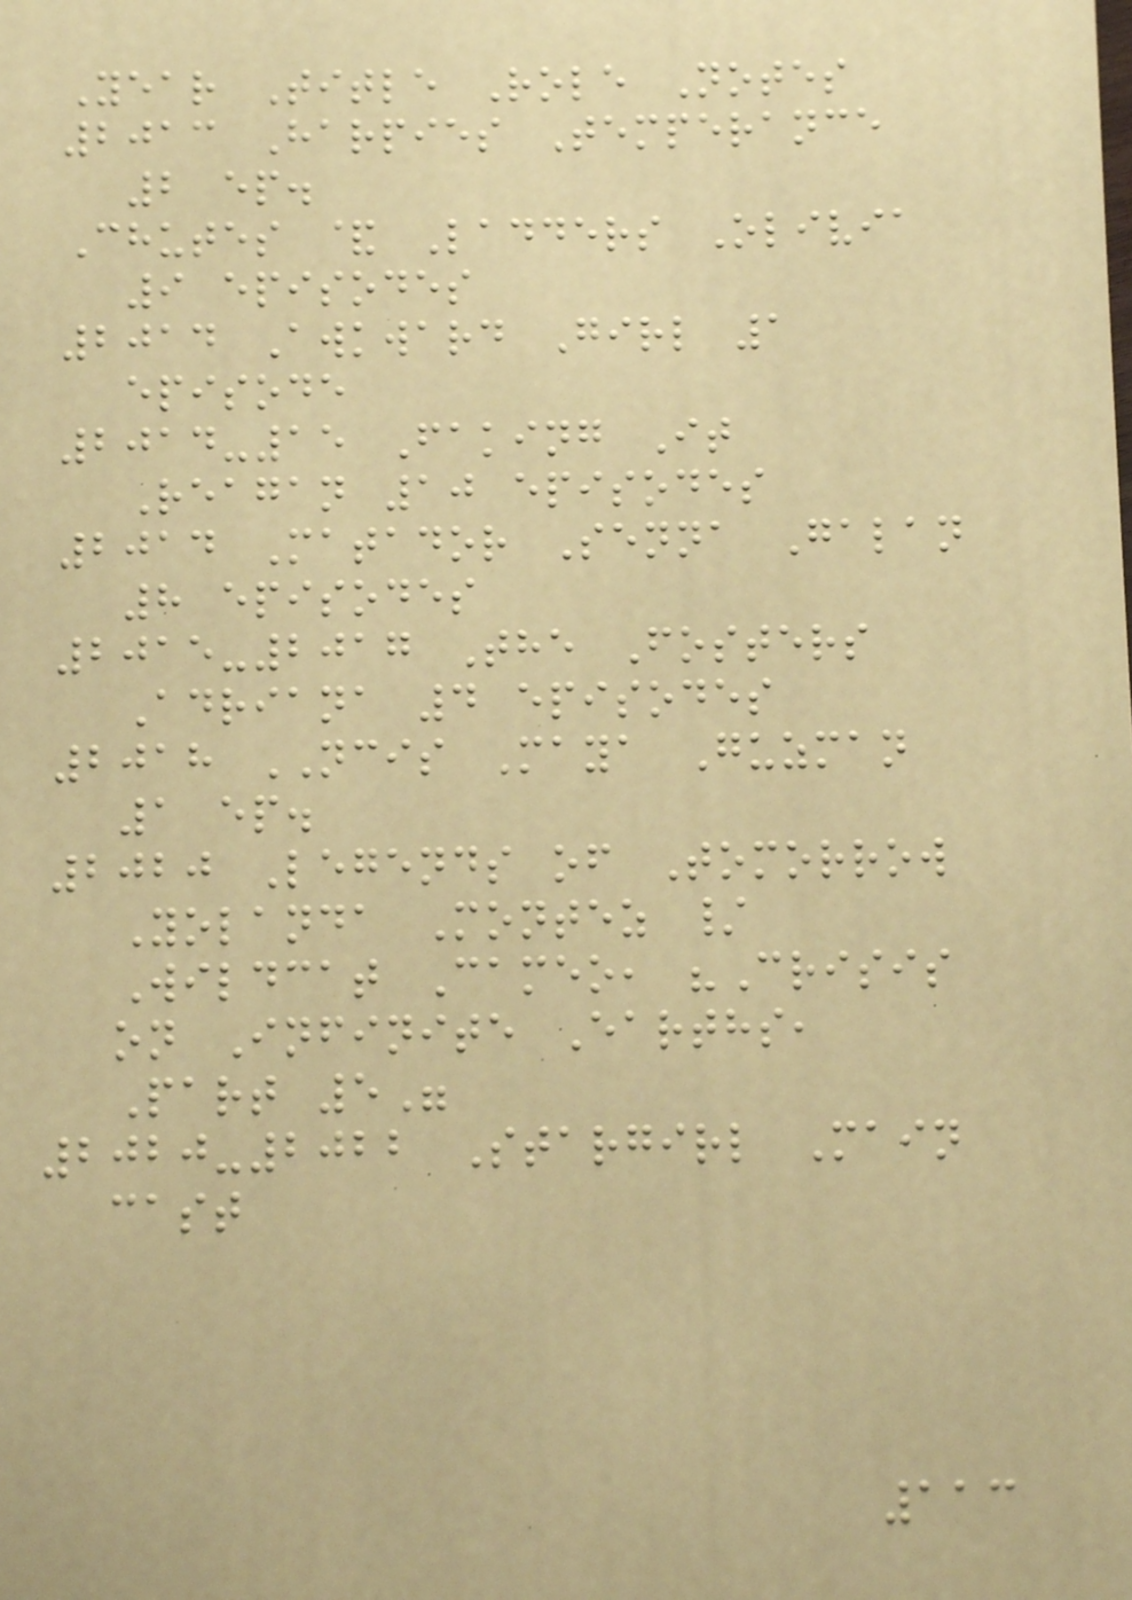Year Title Role Notes
2013 Harpies Temperance
2 ep.
Chutes & Ladders Olivia
9 episodes
2014 Awkward Girl 1
episode
2014-15 Faking It
Reagan 10 episodes
2014 Matador Senna Galan
8 episodes
2015-2017 The Fosters
Adriana 4 episodes
2018 NCIS Maya Guzman
1 ep.
2020 Legends of Tomorrow
Yolanda Montez /
Wildcat Cameo, "Crisis
on Infinite Earths,
Part 5"
2020-2022 Stargirl Main
cast
113
